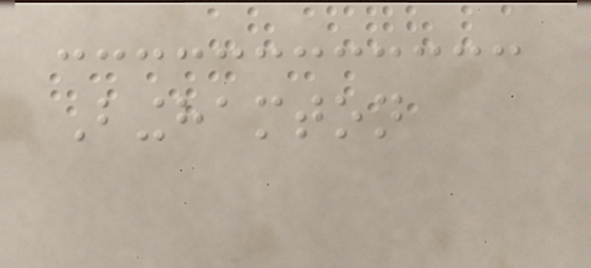Binghamton
